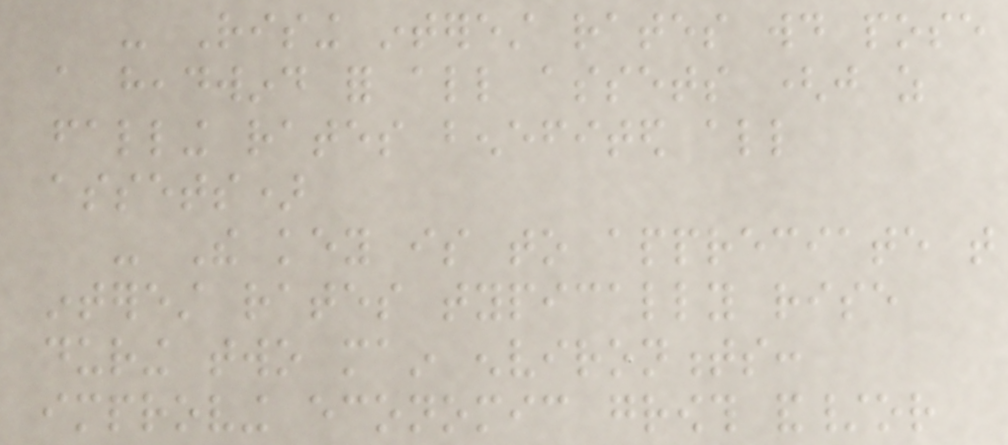- Rising interest rates would pose
a headwind for all assets (just as
falling rates benefited all
assets)
- The key is to appreciate that
interest rates typically rise
during two main environments:
improving economic growth and/or
